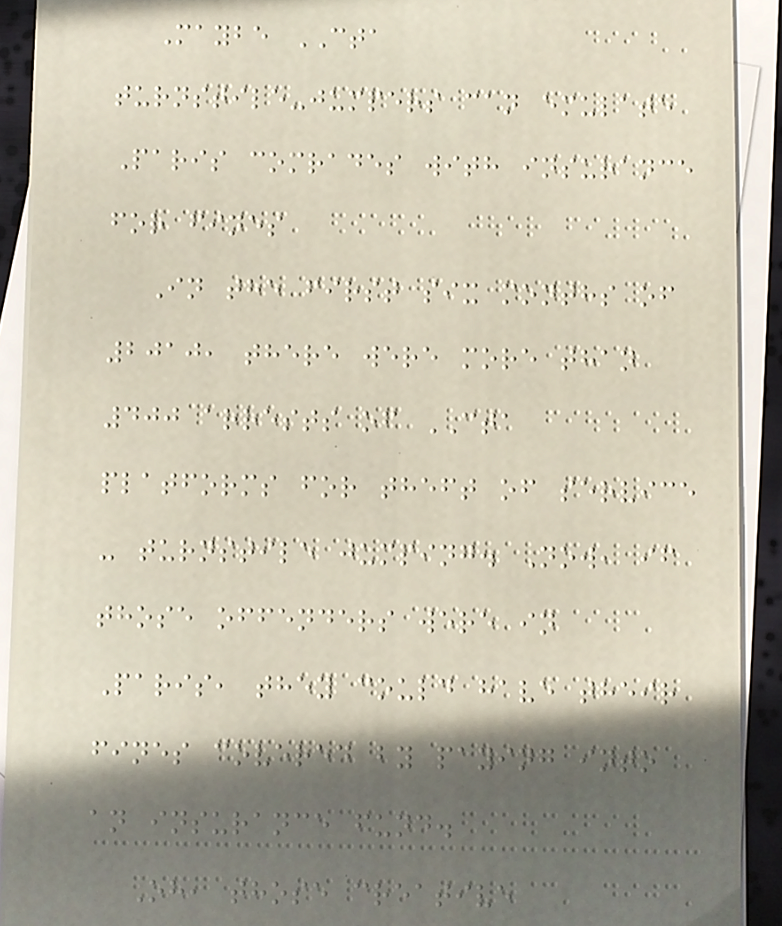Maybe CTA
turnstile-jumpers can emulate
Paris comrades with insurance
for fines
In the first six months of
2010, there were more than
400 arrests of CTA
platforms for theft of service
- turnstile jumping. Now, if
those offenders were in
Paris, they could have their
fines covered by paying into
an insurance fund.
Oh, those creative
